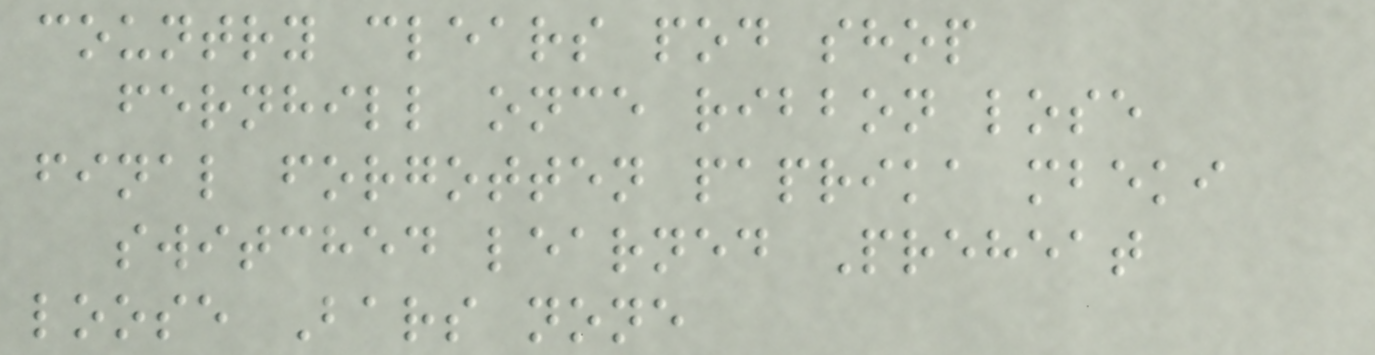country clears pod shop
fernhill once ribbon lose
final forgotten paprika mbeki
switched learned Preheat
loose Bars none
